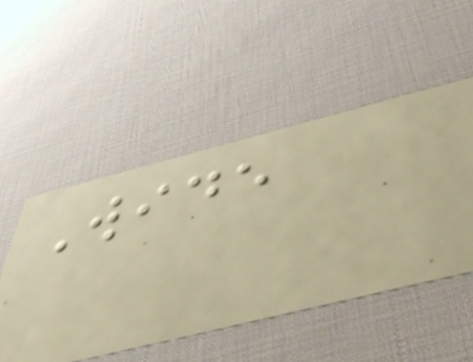Wide
